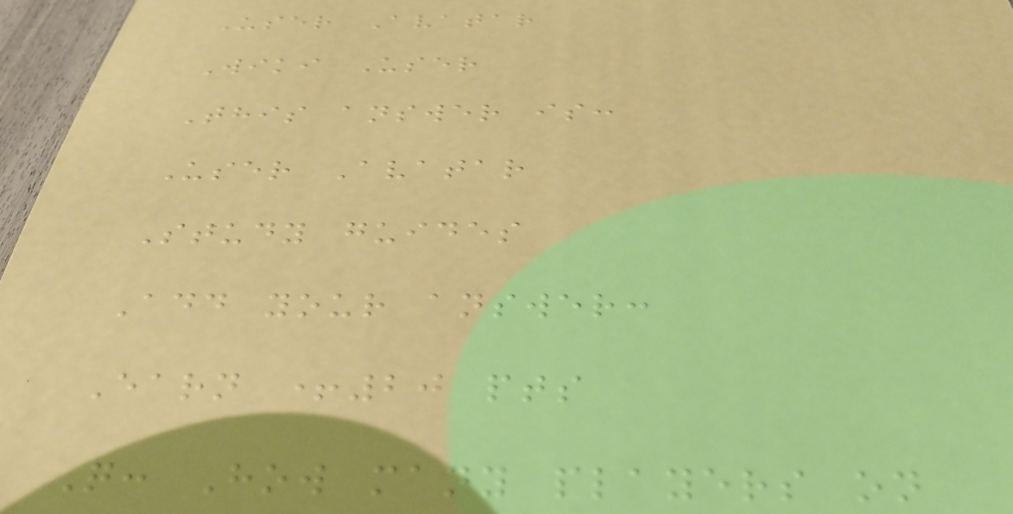User Avatar
Wiki User
This answer is:
User Avatar
Study guides
Add your answer:
Earn +20 pts
Q: How many players on
